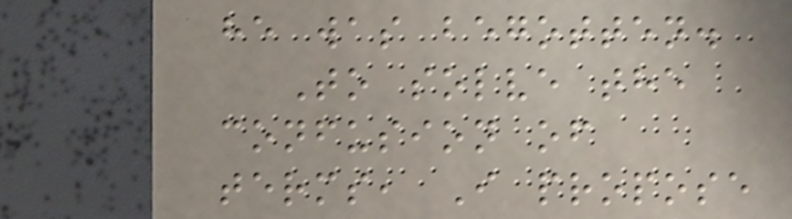he was begotten.
To solve the
confusion of
terms, I propose
